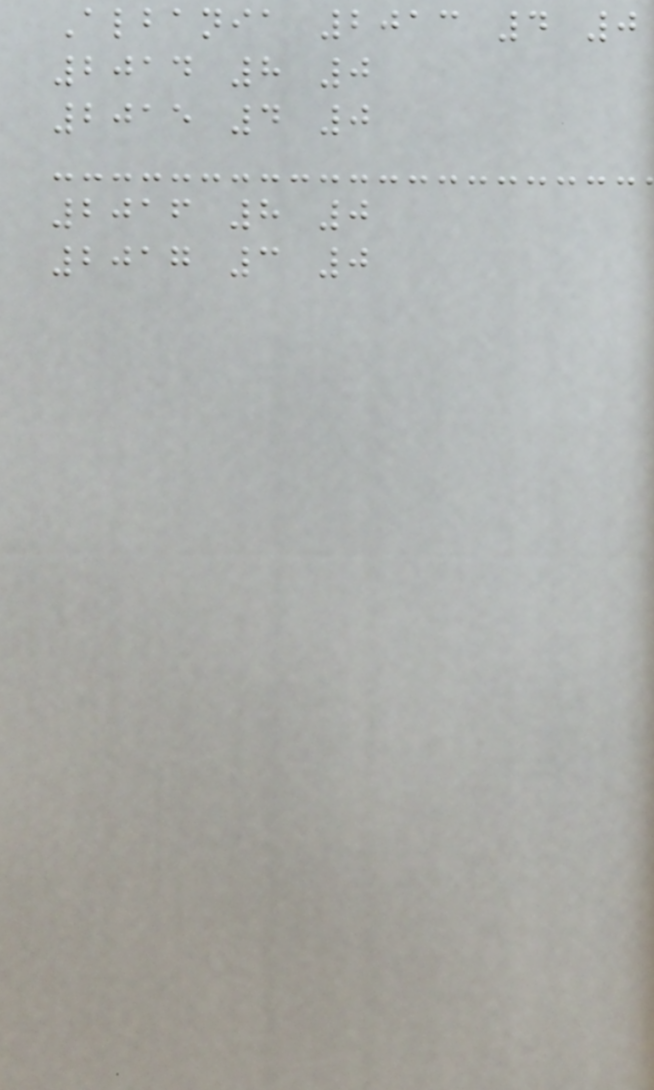Albania 2013 4 0
2014 8 0
2015 4 0
2016 8 0
2017 3 0
